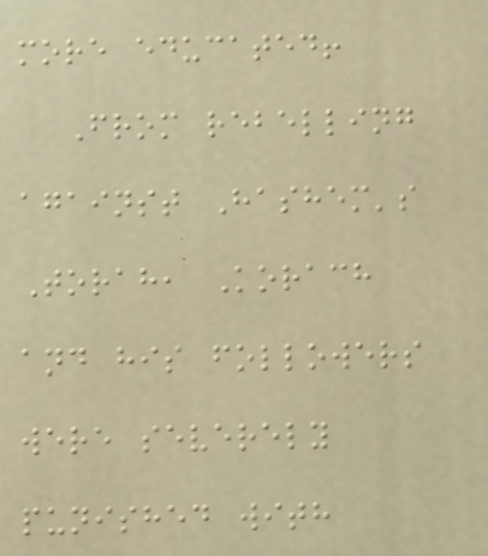more educated!
From rebelling
against Hashem's
Torah, Korach
and his followers
were severely
punished with
